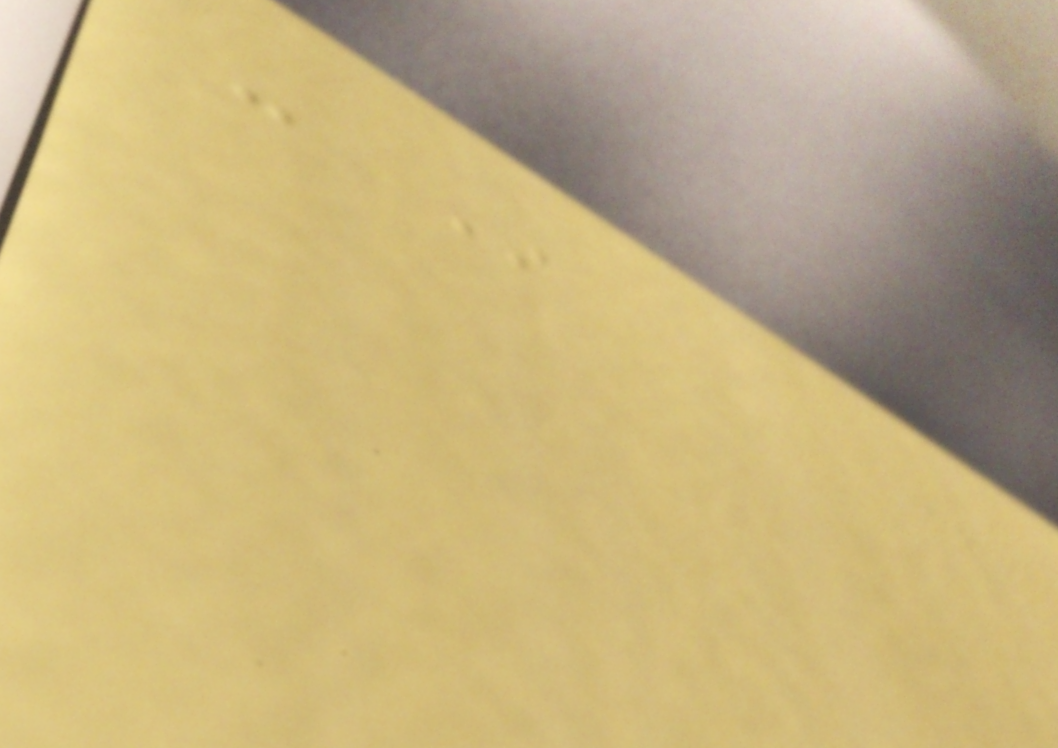- In
